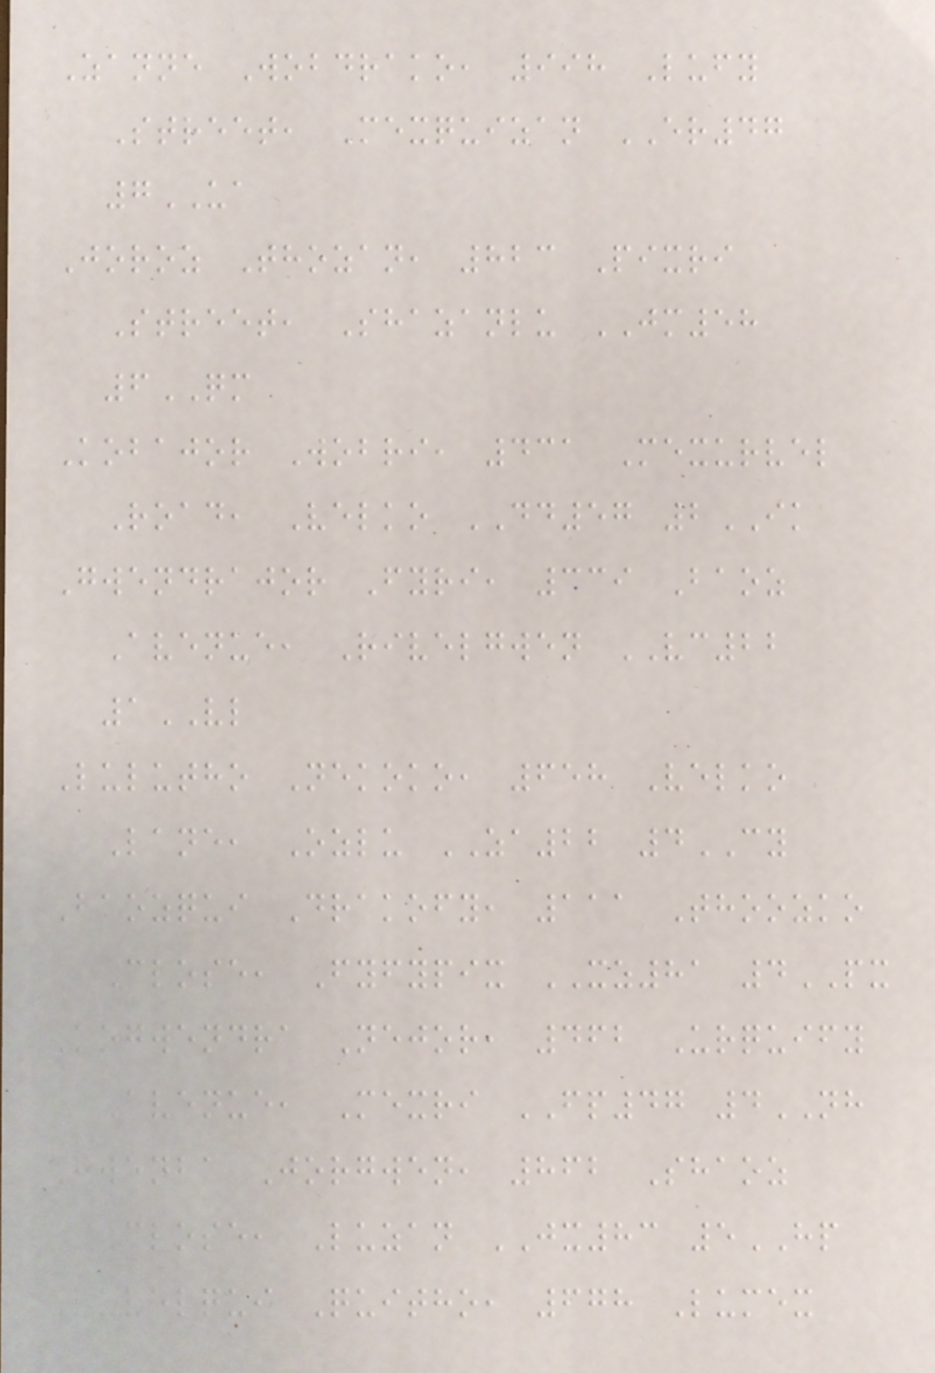Zanne Wobdrako, 998 Lufy
Street, Mexquizan ER47
7UA
Joroz Thozan, 823 Pixri
Street, Shazanlu JM58
6QM
Kobajor Wobri, 431 Mexurvel
Road, Velko DD57 2IK
Gwendrajor Fyri, 339 Baoz
Avenue, Rivelgwen VC22
1VL
Lulutho Nekoko, 658 Velko
Lane, Ozlu ZA22 4CY
Baozqui Drakofy, 111 Thoozko
Close, Fyfypix XZ81 4PX
Kogwendra Nejor, 462 Urquify
Avenue, Mexri FP47 4NH
Gwenba Jorgwen, 862 Shaoz
Close, Luzan JX83 5HP
Luvelqui Quitho, 678 Lumex
